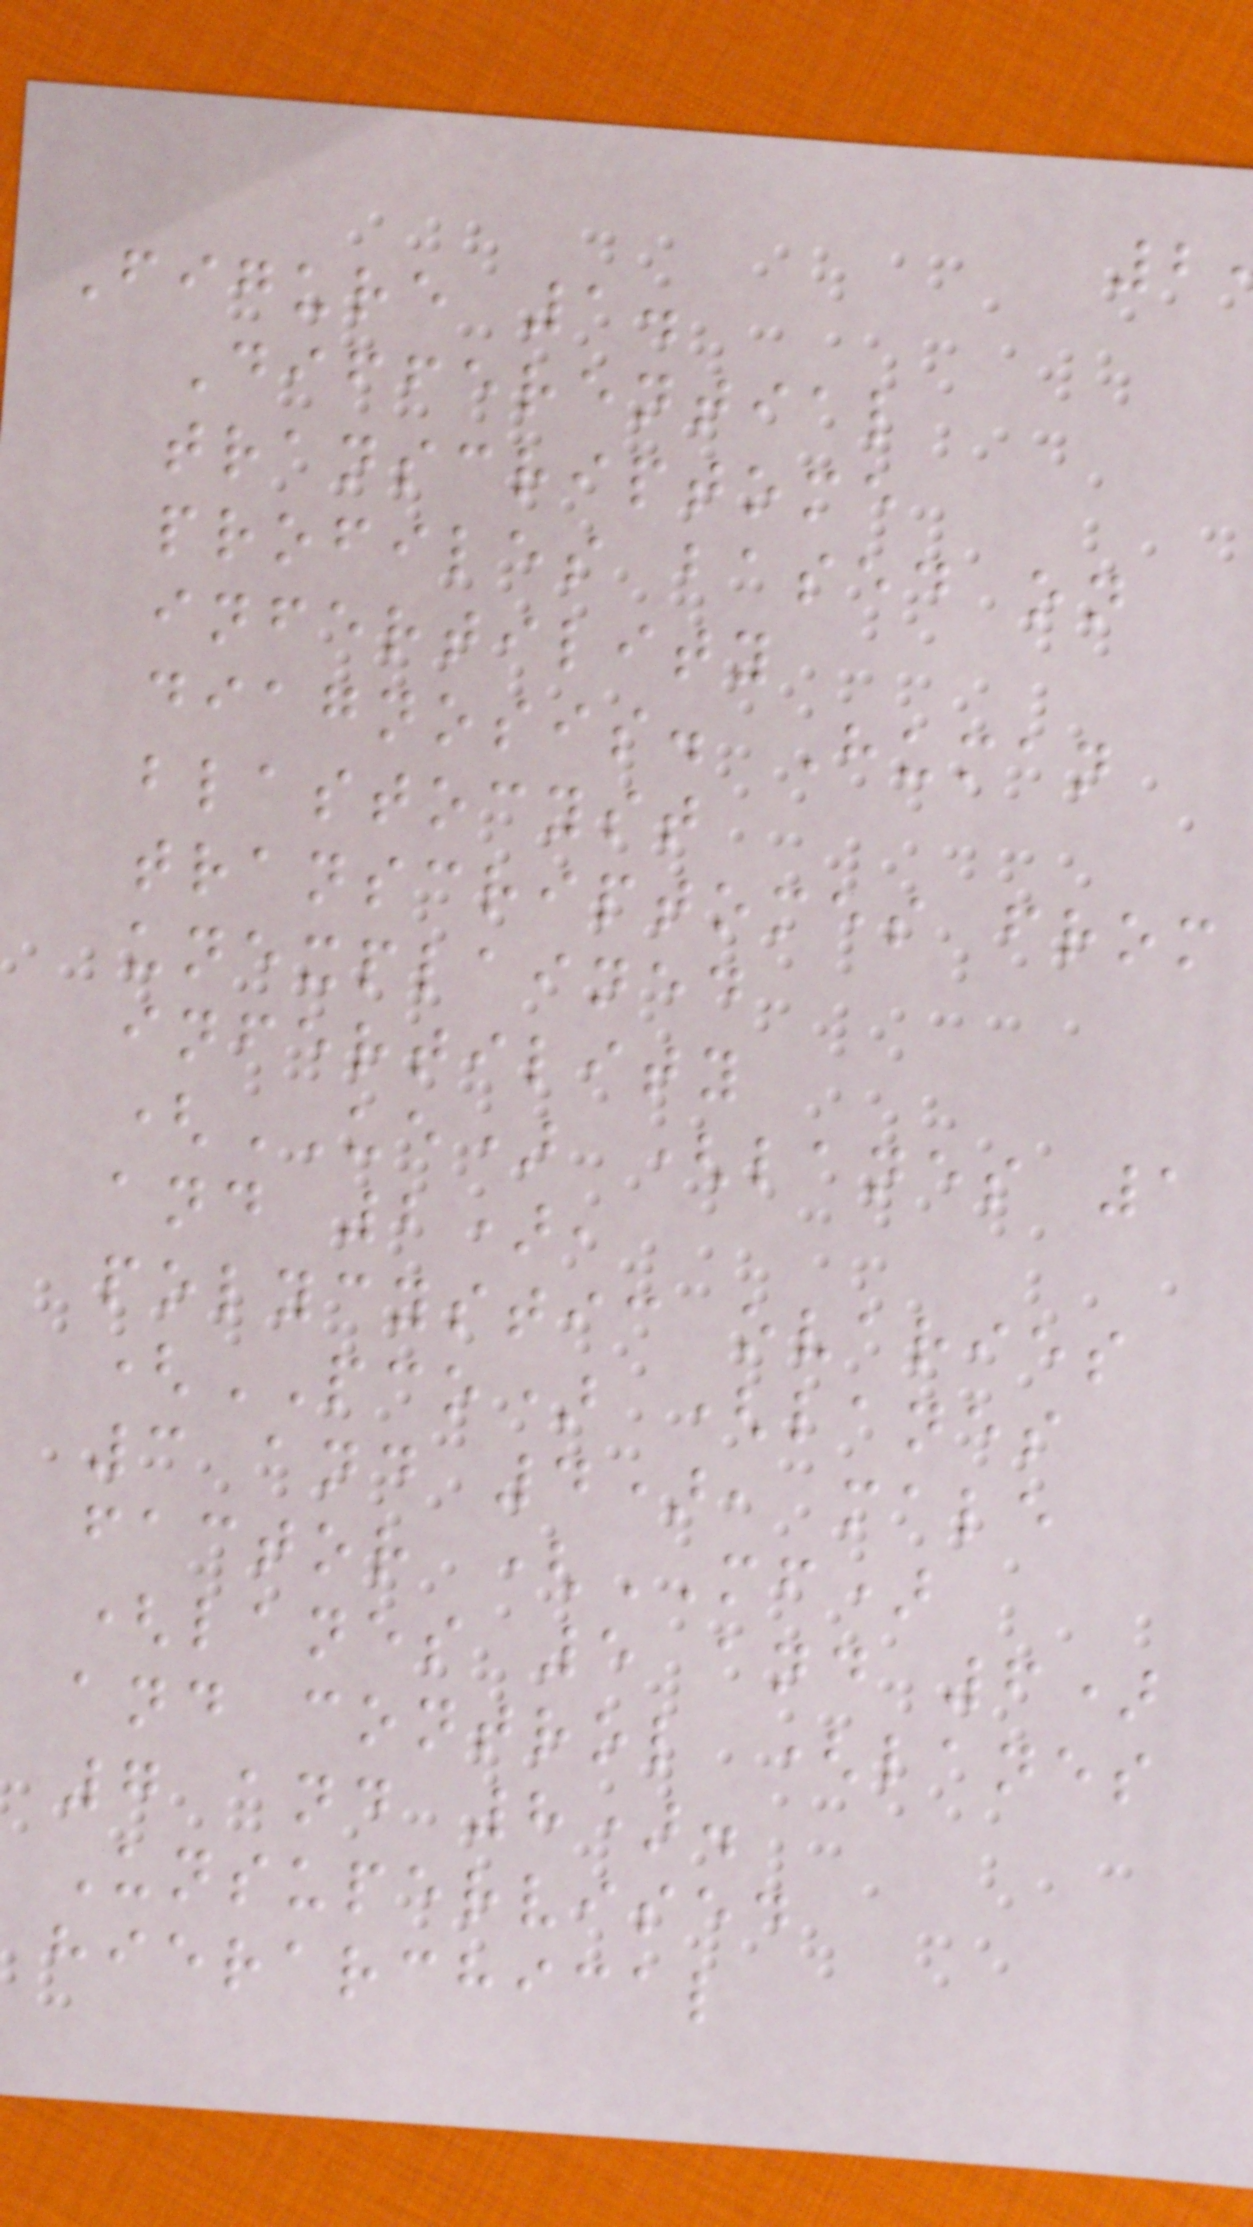Figure 1.
Differential
transcriptome
profiles based on
infertility
diagnosis. Human
blastocyst
transcriptomes from
unexplained
infertility
(UE) (lanes 1
and 2),
polycystic ovaries
(PCO) (lanes
3 and 4), male
factor (MF)
(lanes 5 and 6)
and control (lanes
7 and 8).
Unsupervised
hierarchical
